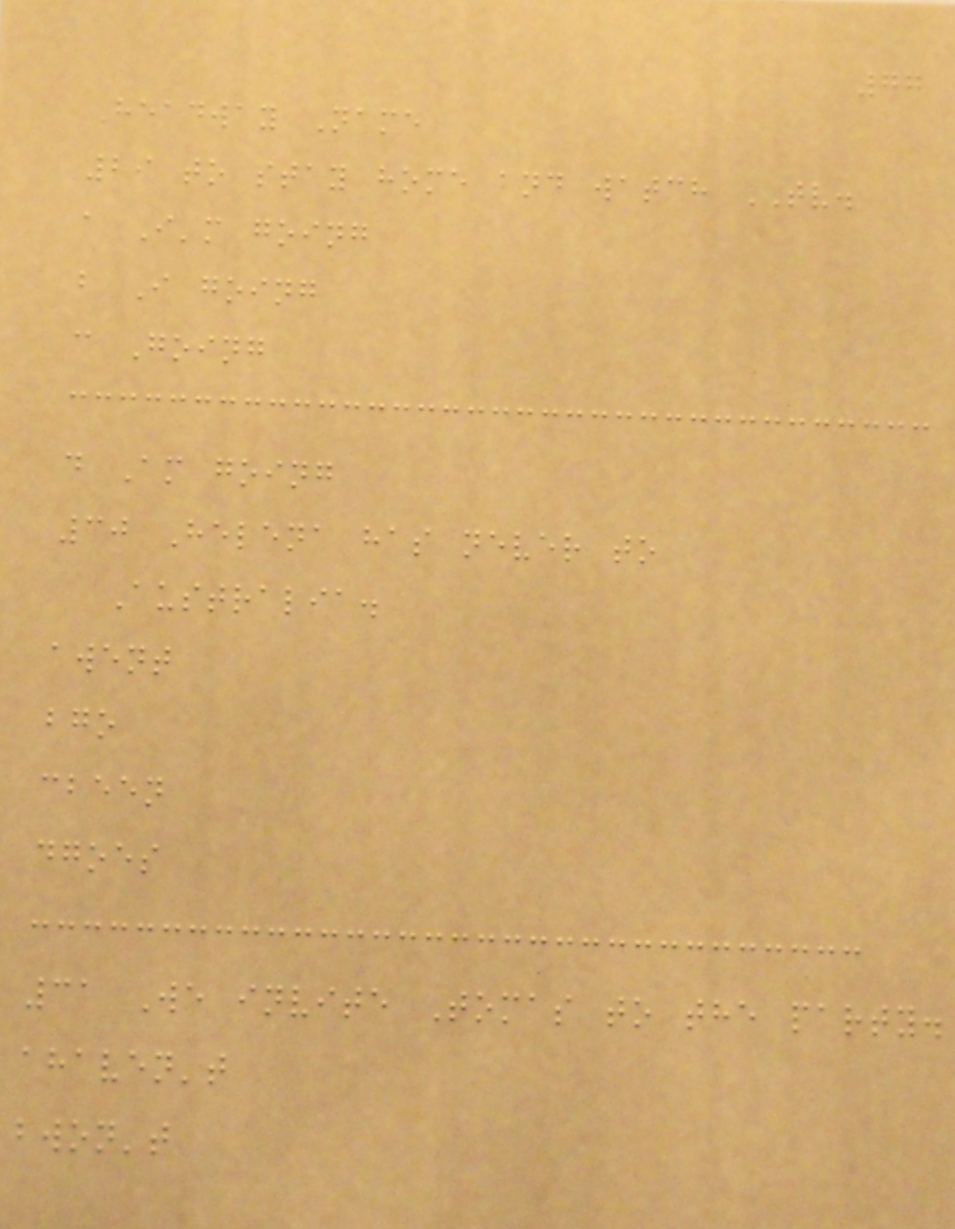77
Headway Name
29 to stay home and watch TV.
a I'm going
b I going
c Going
d Am going
30 Helena has never to
Australia.
awent
bgo
cbeen
dgoes
31 We invite Tomas to the party.
ahaven't
bwon't
